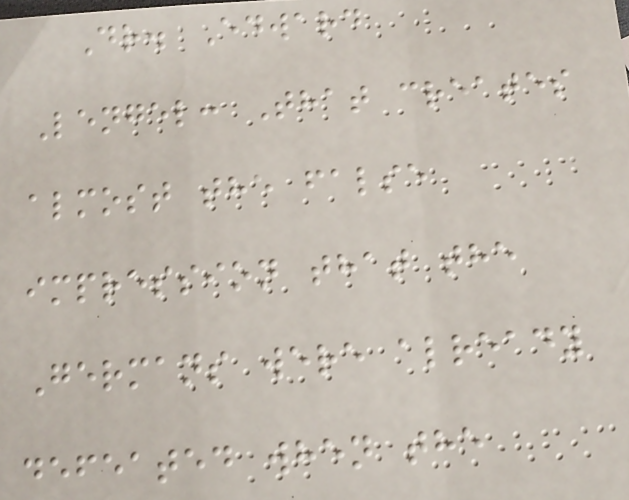Dr. Edward
Lengel: That creates
almost the false
impression that the
Germans were already
defeated when the
